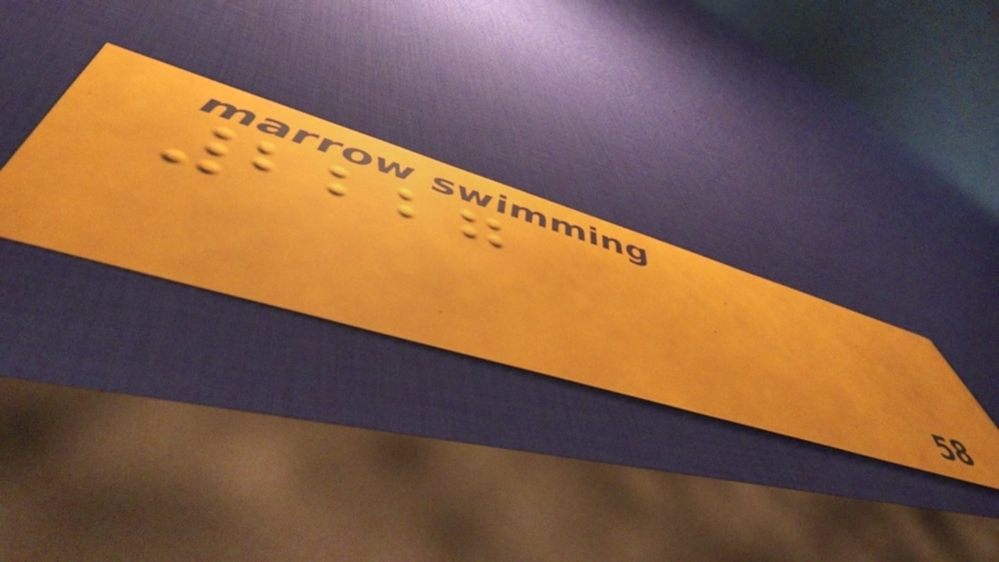2227
